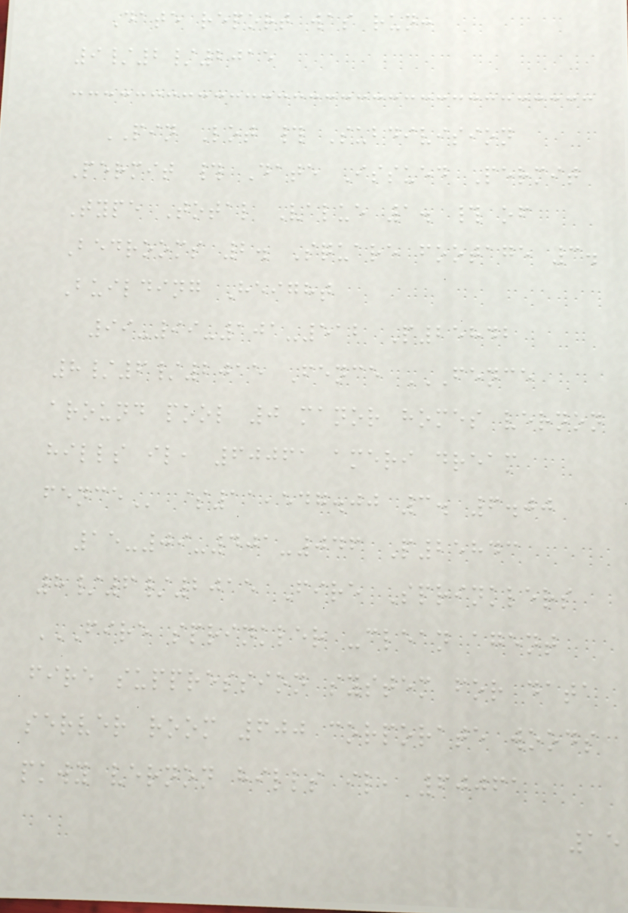Date report was run:
9/2/2015
PIN Lot # Subdivision
Permit # Date Issued Permit
Type Total Value 1. # of
Bedrooms 2. Square footage 3.
Building Height
99-99-101-512 P25842
8/6/2015 Fence FENCE
AROUND POOL 0 MANOR HOMES VERNON
HILLS IL, 60061 AMERI DREAM
FENCE $11,547.00 3. 6.00
15-09-401-046 P25843
8/6/2015 Fire Sprinklers
FIRE SPRINKLER -CLEAN AGENT
FIRE SUPPRESSION SYSTEM FOR DATA
SERVER ROOM 600 CORPORATE WOODS
PKWY VERNON HILLS IL, 60061
15
